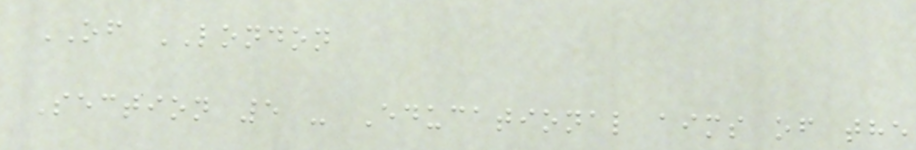OF LONDON
Section 5 - Educational aims of the
